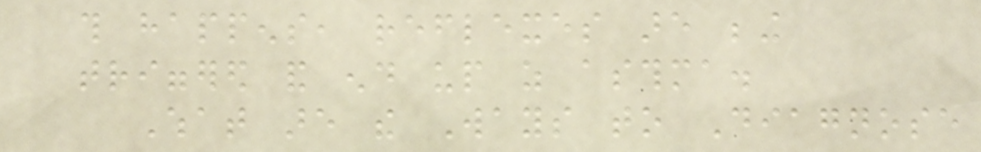this happens, reflexes are being
triggered and end up as asthma.
What are the Ways to Diagnose
